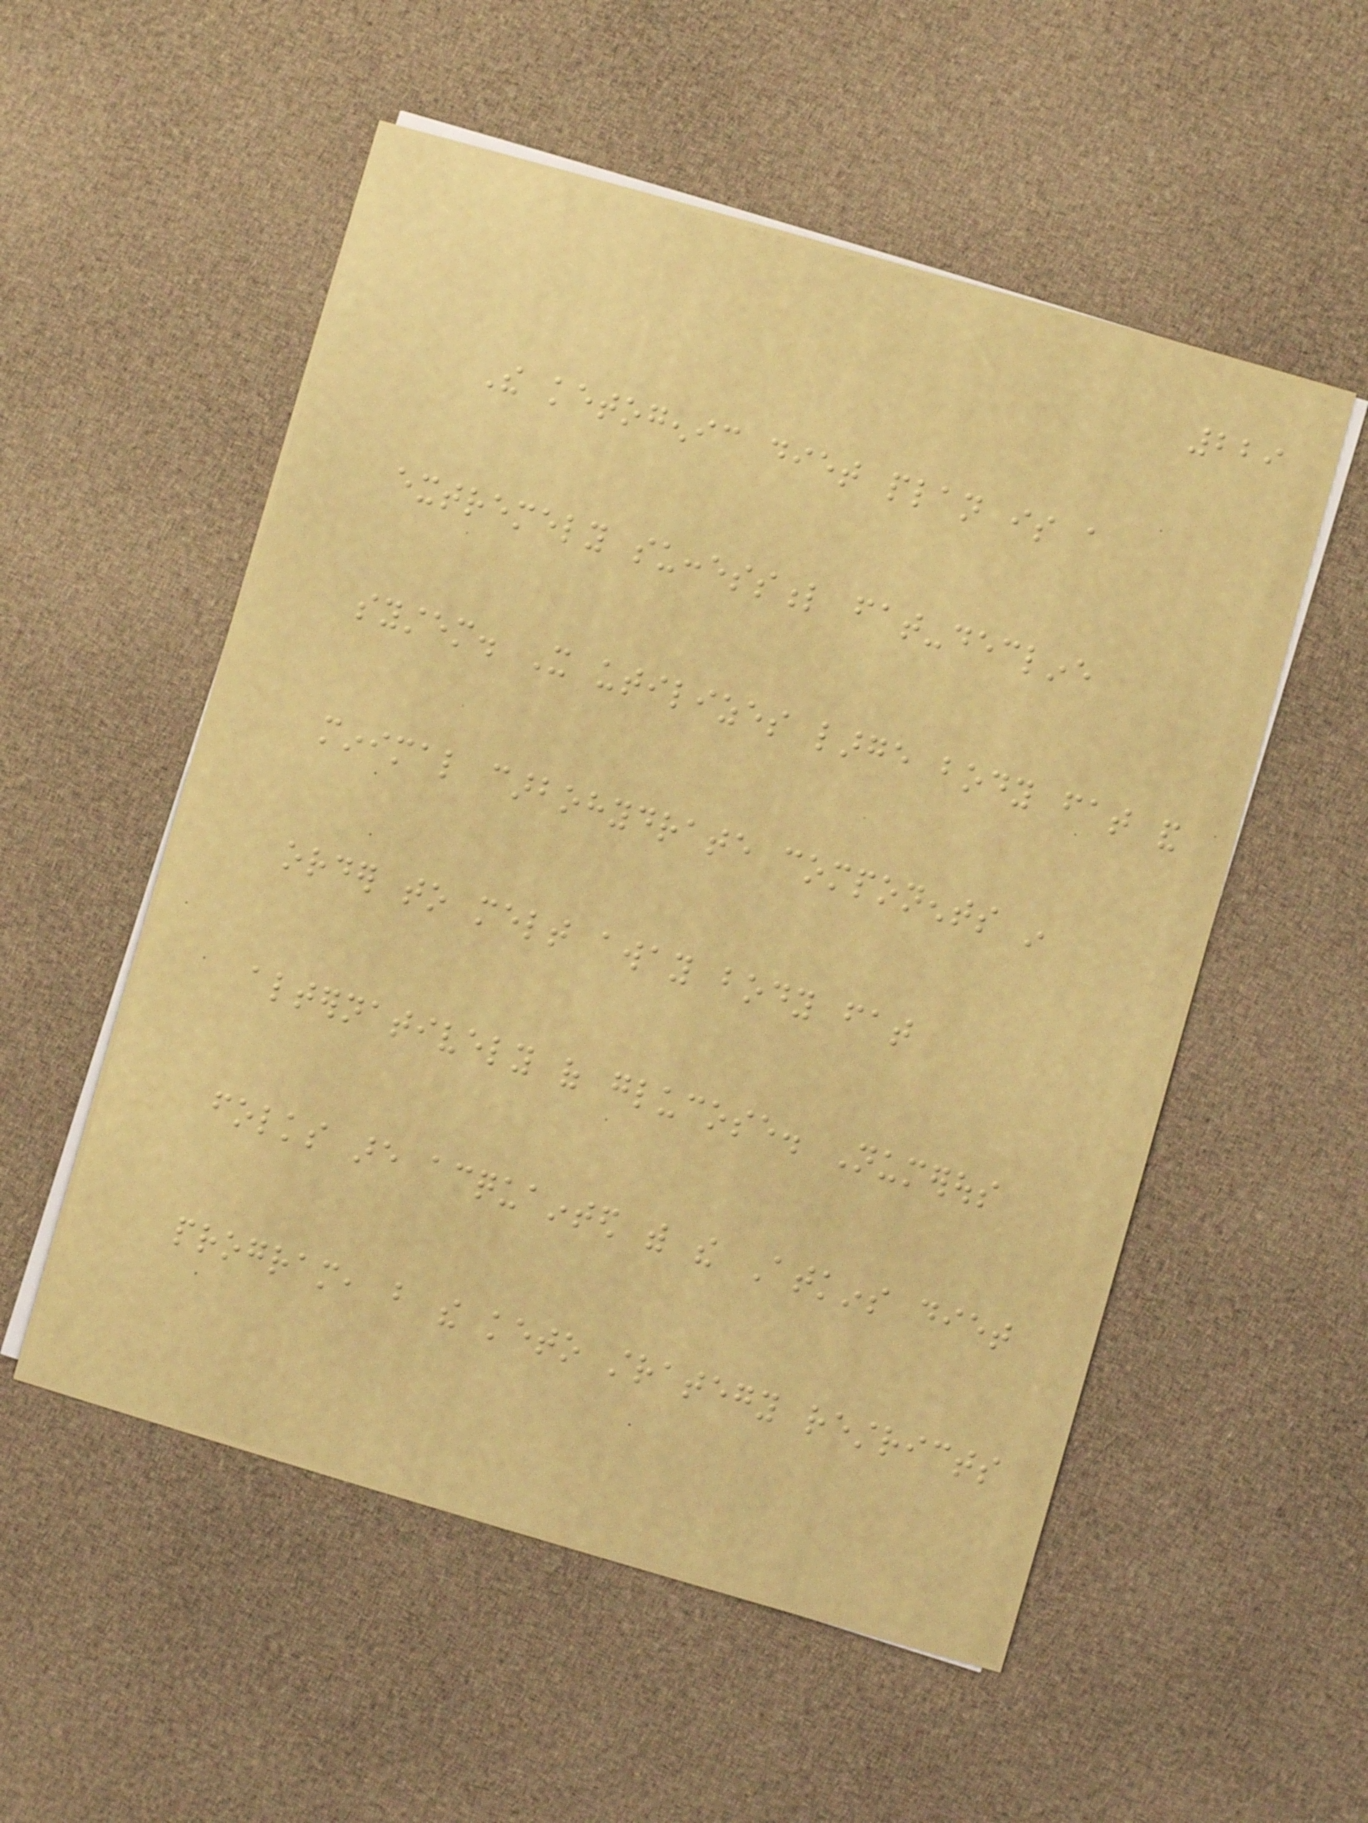229
The ketogenic diet plan is a
extremely successful fat-decline
system. It utilizes large body fat and
minimal carbohydrate components in
order to melt away body fat
alternatively of glucose. Numerous
folks are acquainted with the Atkins diet
program, but the keto strategy restricts
